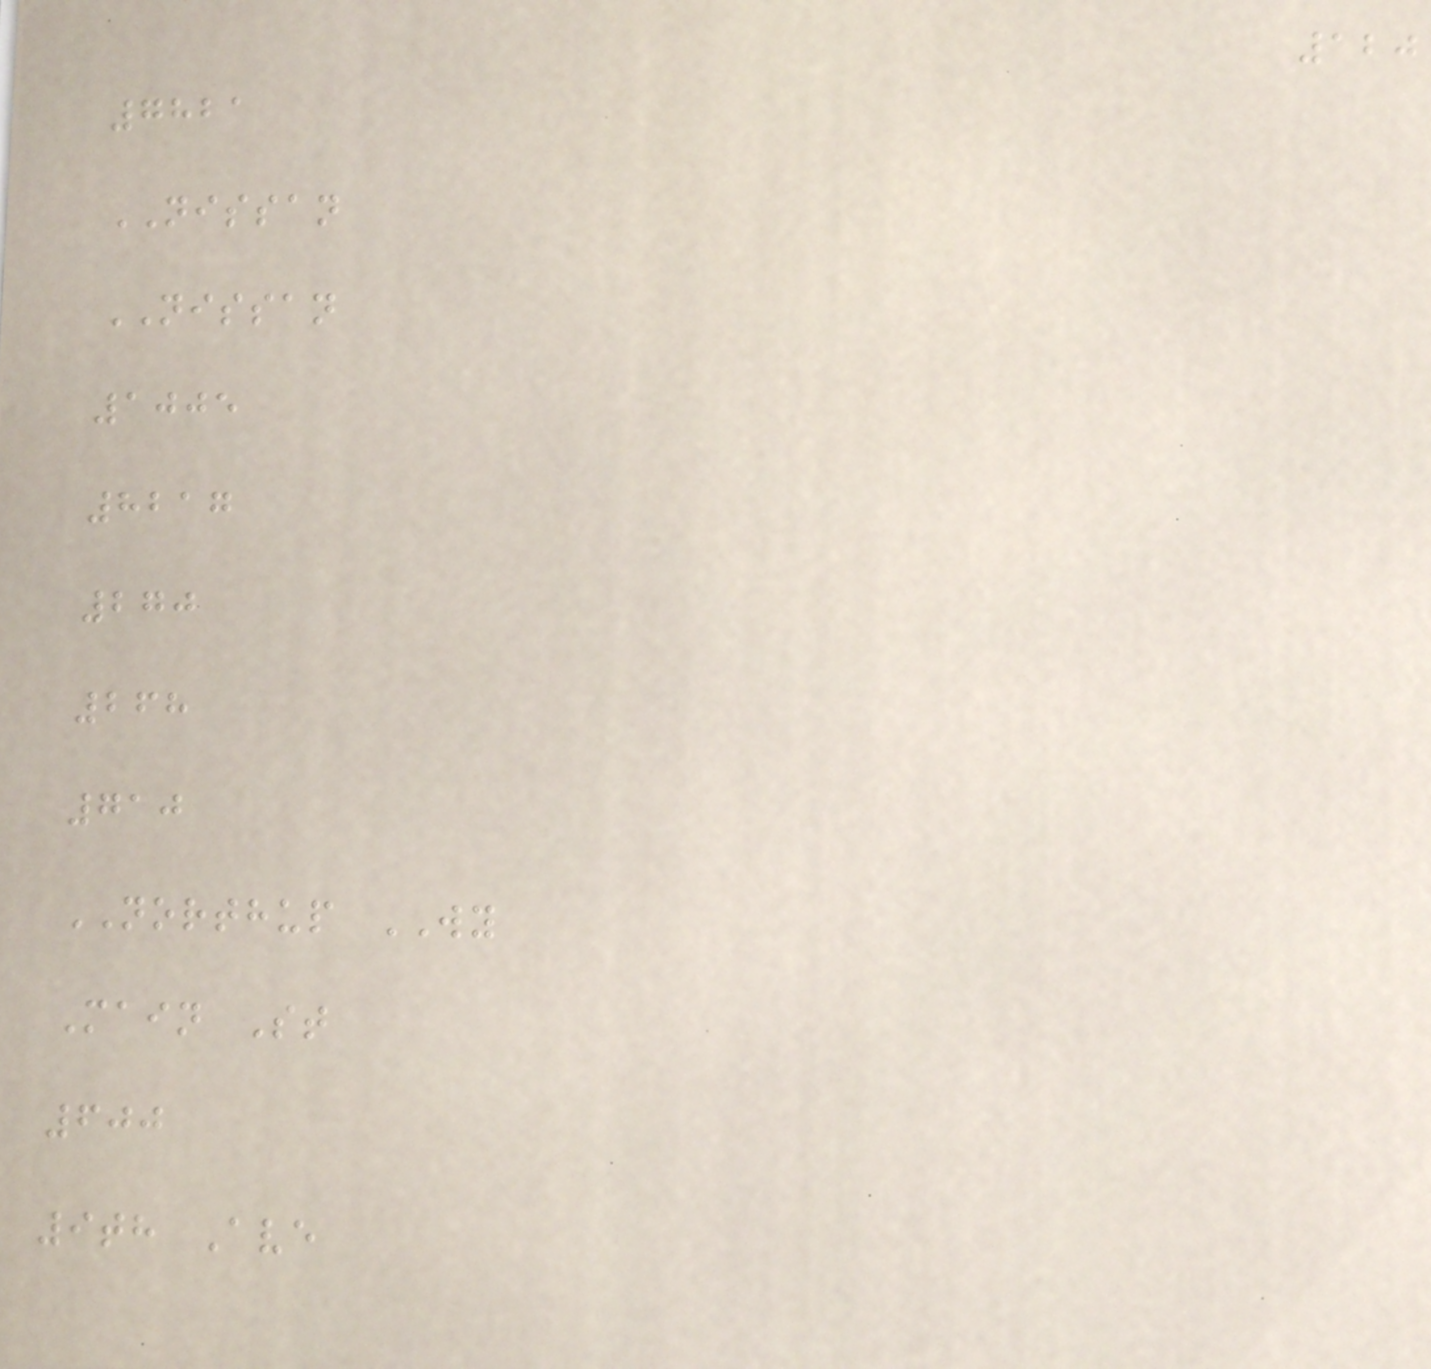120
7821
NISSAN
NISSAN
1005
8217
270
268
710
NORTHUP WY
Main St
600
9th Ave
